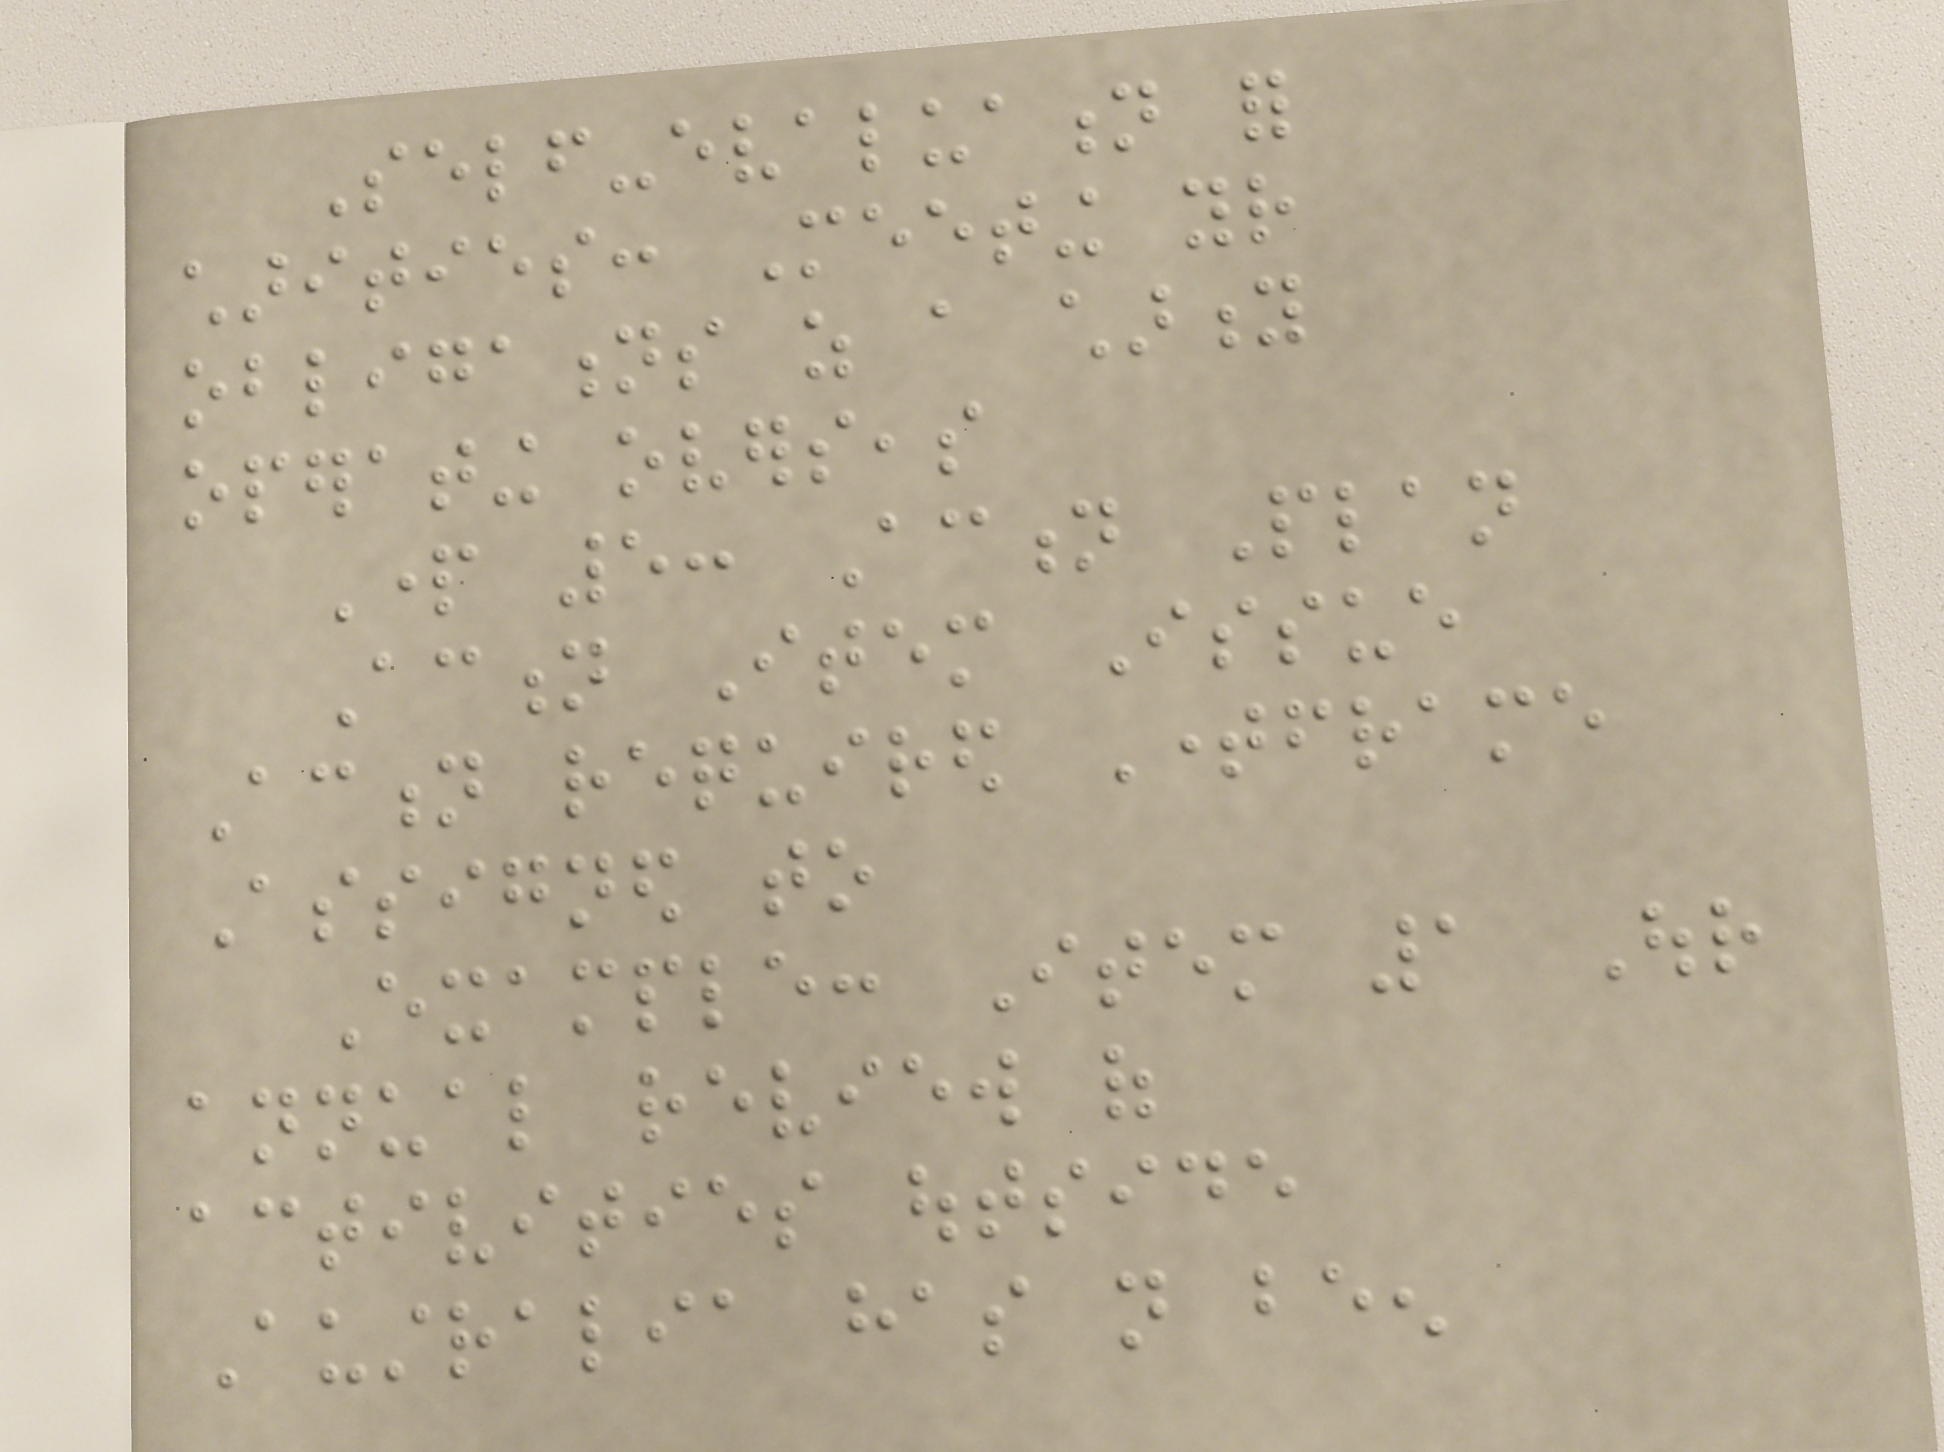Self-evaluation for
charities: Meeting your
obligations as a charity
operating overseas
Part 5: Action Plan
Action Item Issue
Action required Timeframe
Assigned to
Example: Item 1 Our
annual review of
activities outside
Australia has not been
